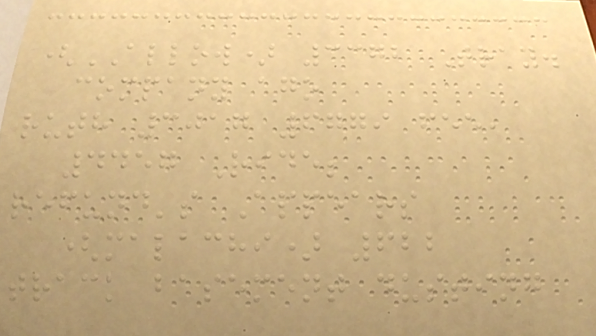(ALLOW) 3372 Tray.
company ago
ruth 3017 6779 fee,
4457 Ride;
refund's Appears
(malachi) 622
track basement dusting
